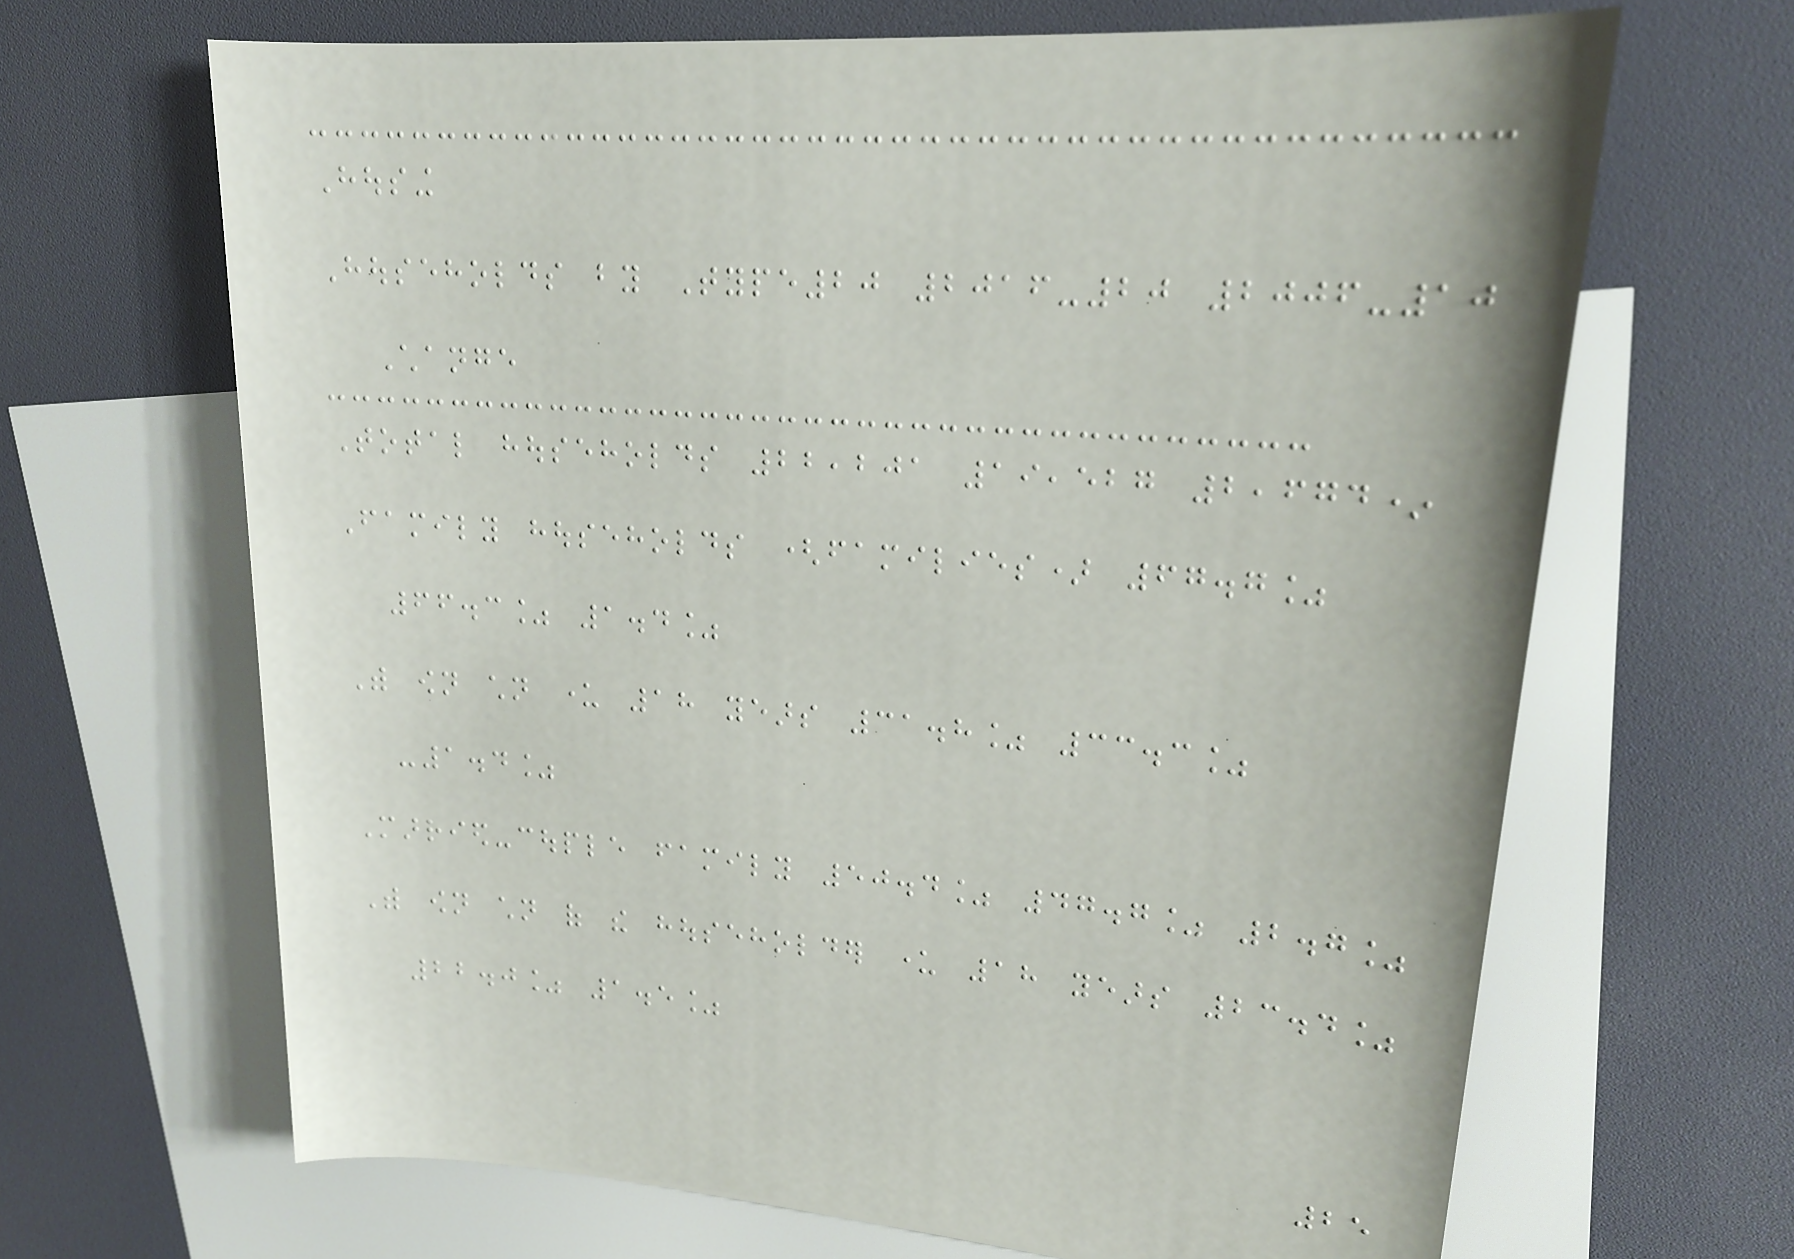Housing
Households by Type20 2016-20 2006-10
Change
Total households 22,201 19,527 2,674*
Family households (families) 67.7%
66.3% 1.4%
With own children under 18 years 31.8% 33.3%
-1.4%
Married-couple family 50.4% 47.7% 2.7%
With own children of the householder under 18 years 23.4%
22.0% 1.5%
25
